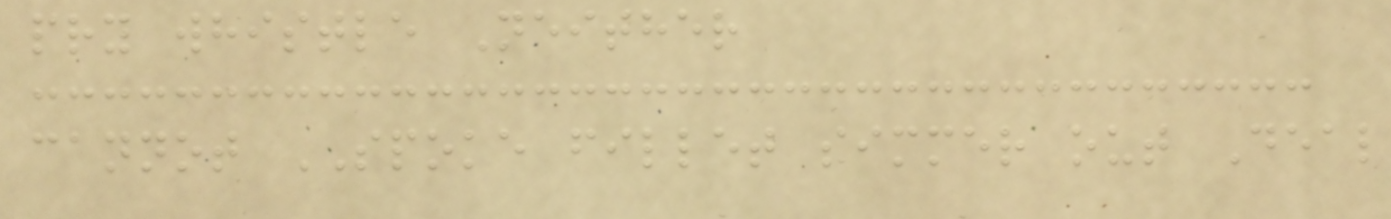pry whistle Neither
cannot SPOKE fillet simmer out Deal
